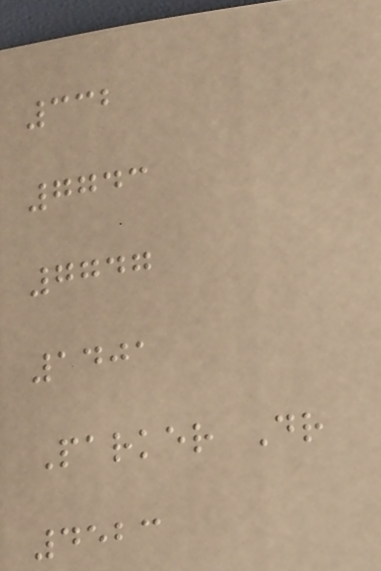332
7743
7747
1401
Parker Dr
4523
